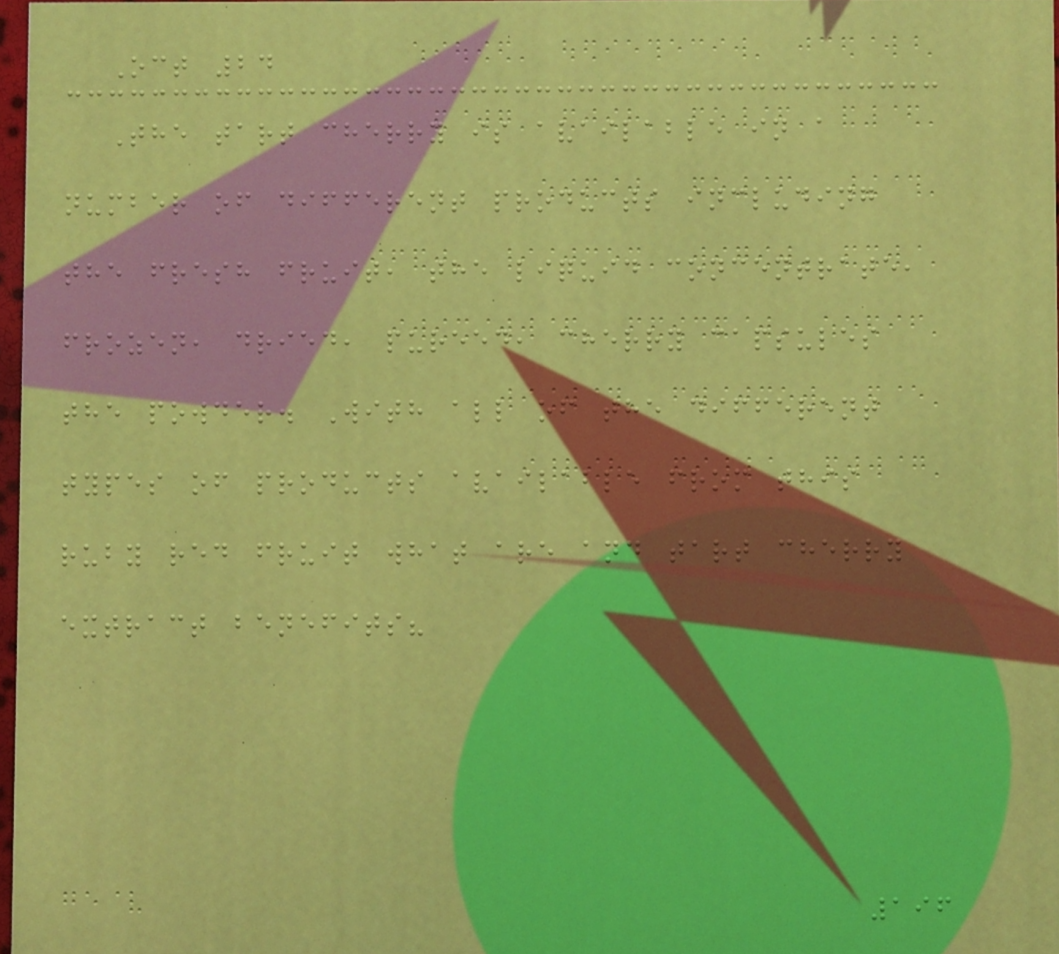Oct 24
The tart cherry is available in a
number of different products including
the fresh fruit, the liquid concentrate,
frozen, dried, pureed, cherry capsules
the powder. With all of the different
types of products available from this
ruby red fruit what are and tart cherry
extract benefits?
196
